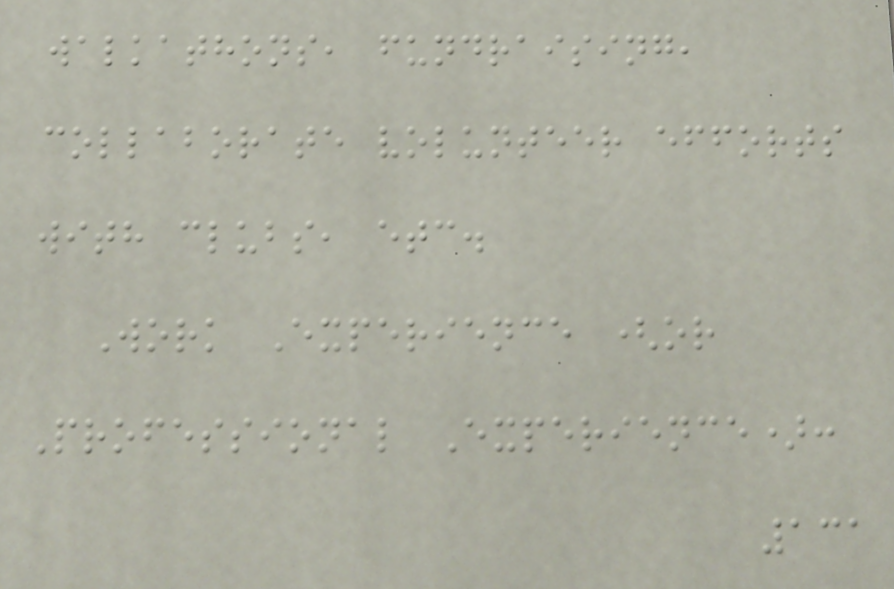walkathons, fundraising,
collaborate volunteer efforts
with clubs, etc.
Work Experience (or
Professional Experience):
131
